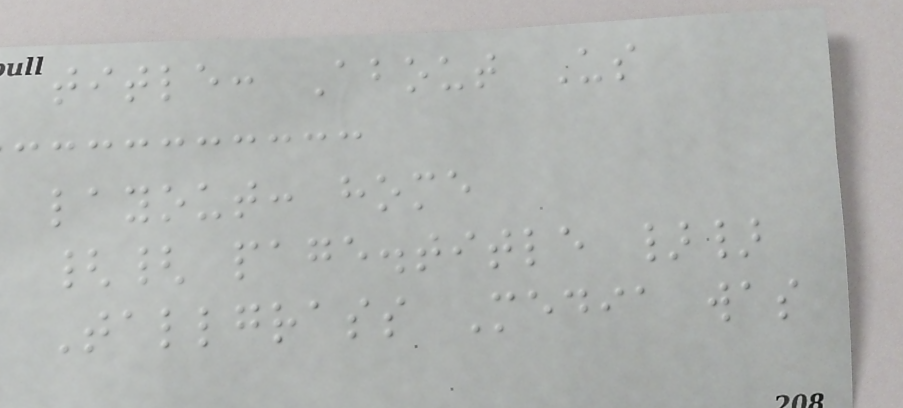title: About Us
layout: home
{{ page.title }}
Tallgrass Media was
